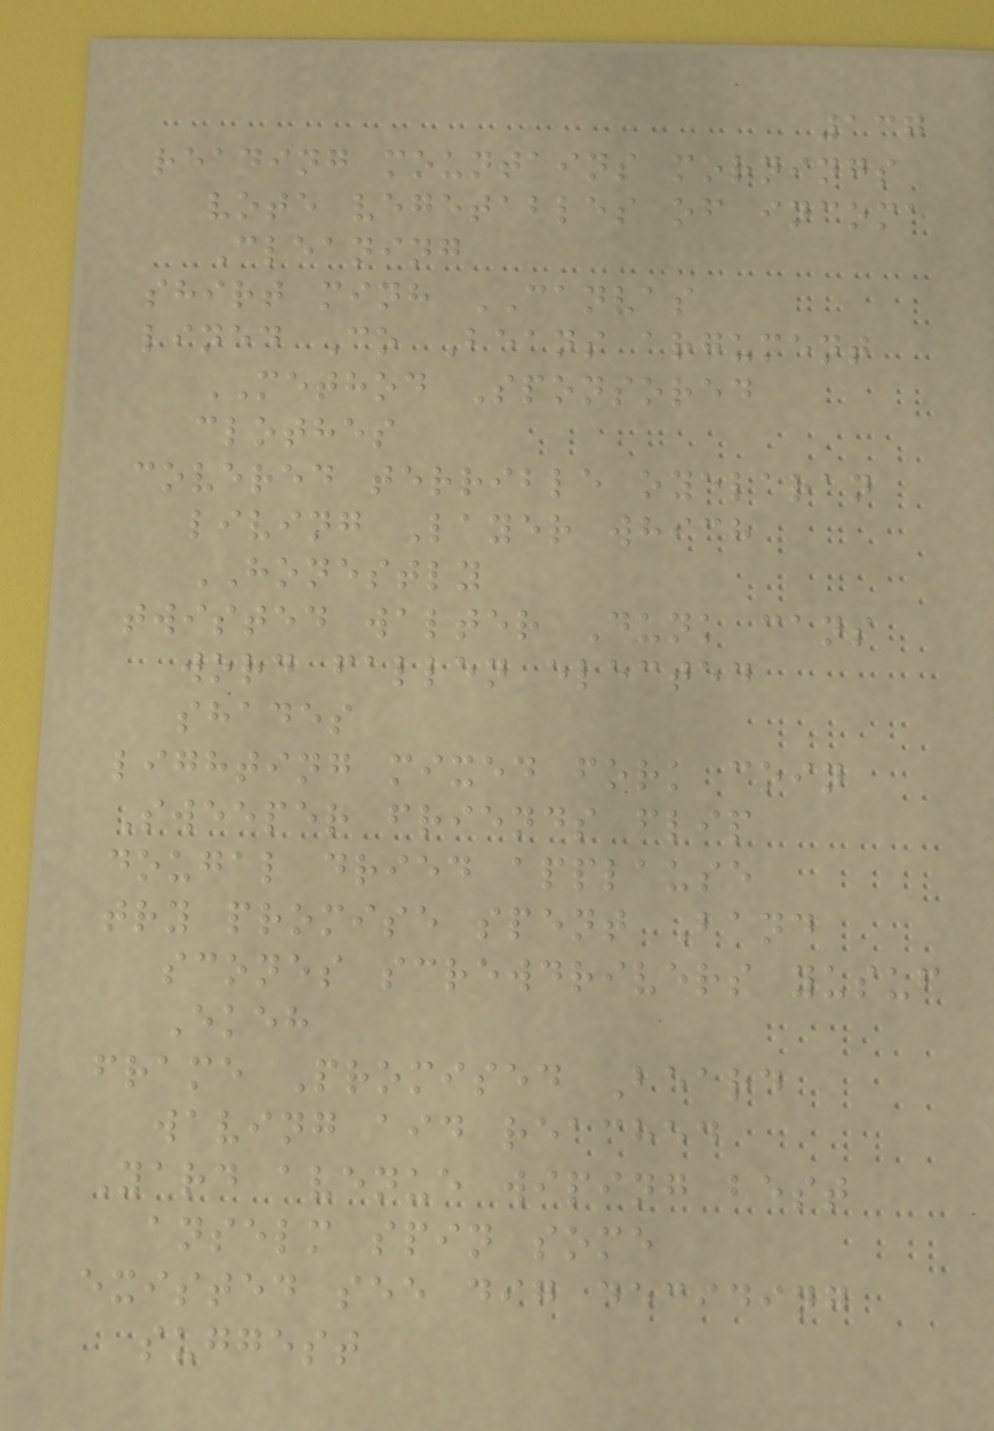137
reading mountains mornings
vote vegetables of income
Cleaning
shirt minh CANVAS
lined Co Beans argument
METHOD Sponsored
clothes
covered terrible oyelaran
living Layer which
HONESTLY
twisted walter Dunk cans
word fallen elected
shades
lighting mixed fork coin
Sweeper friends flip
dougal dried applause
try promise spent Band
scones screwdrivers yusuf
Ekeh
frame Promised Beard
waving aid reached
Yard avenue wiping best
anselm spin some
existed see dig deciding
suggest
